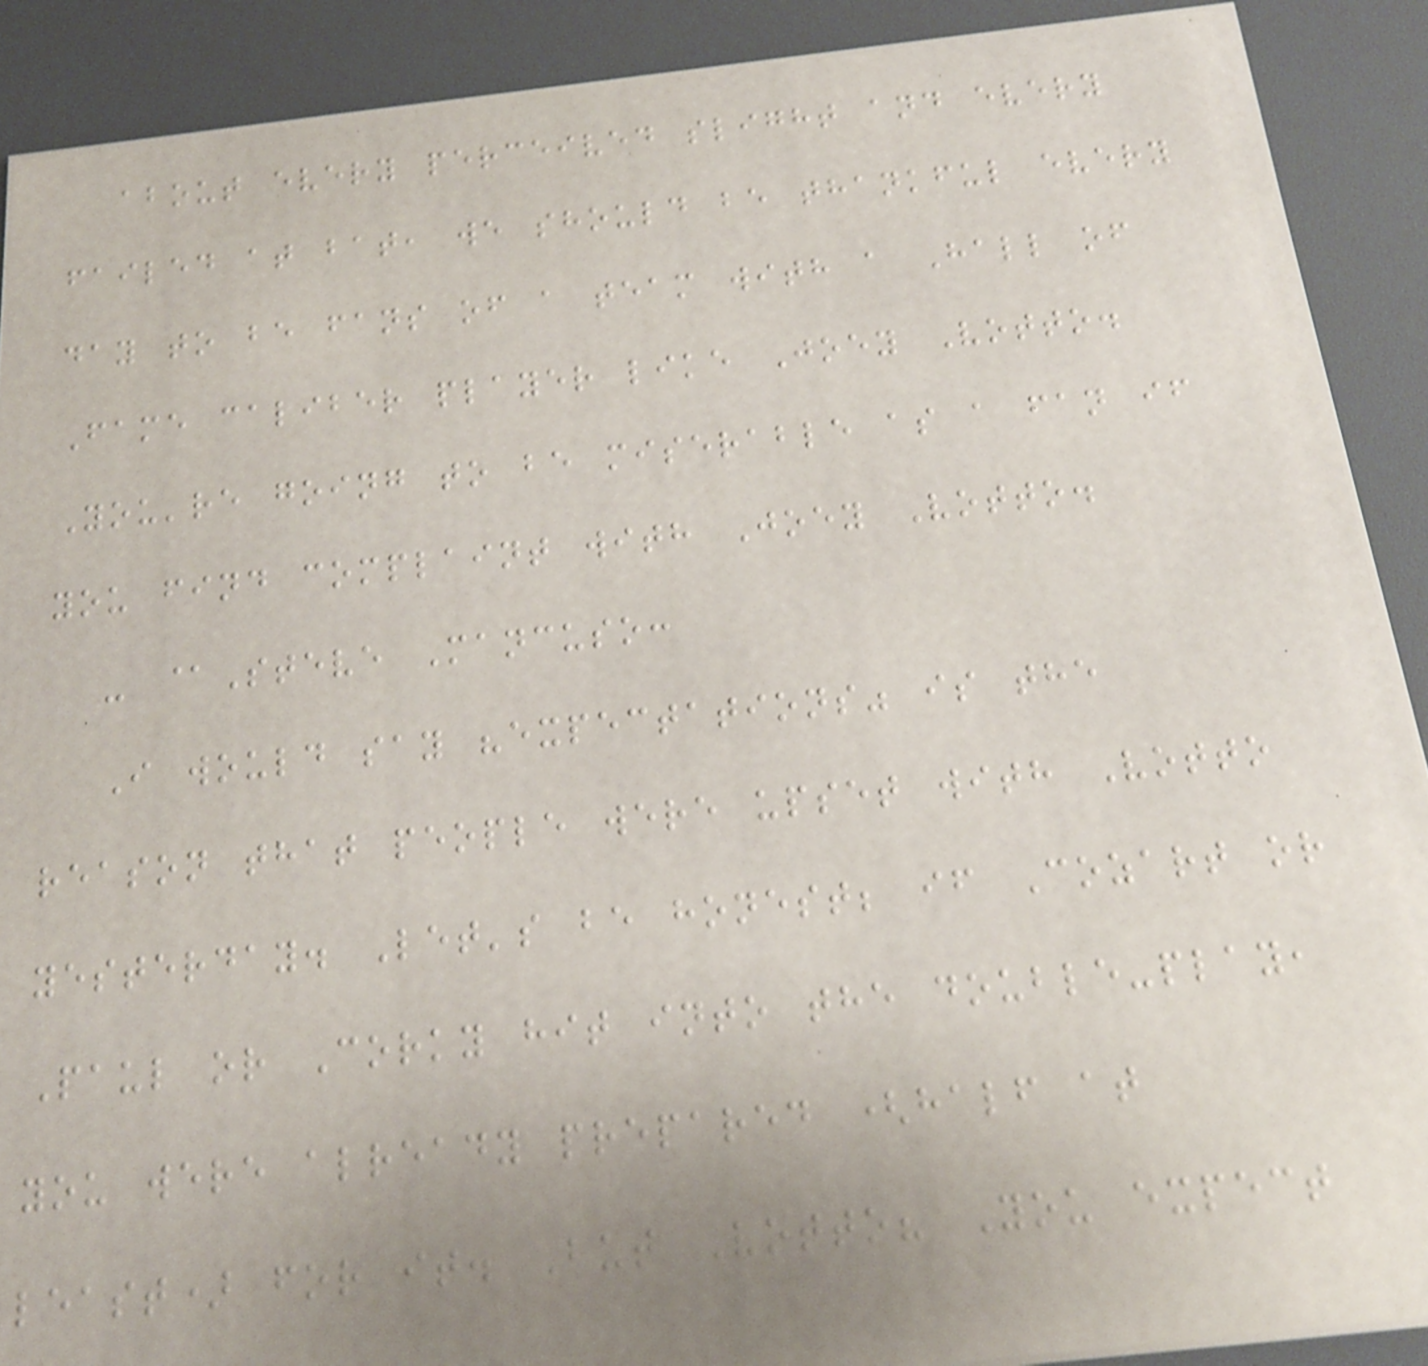about every perceived slight and every
failed at bat, we should be thankful every
day to be fans of a team with a Hall of
Fame caliber player like Joey Votto.
You're going to be miserable as a fan if
you find complaint with Joey Votto.
- @Steve Mancuso:
I would say "expectations" is the
reason that people were upset with Votto
yesterday. Let's be honest; if Cozart or
Paul or Corky hit into the double-play,
you were already prepared (half at
least) for it. But Votto? You expect
